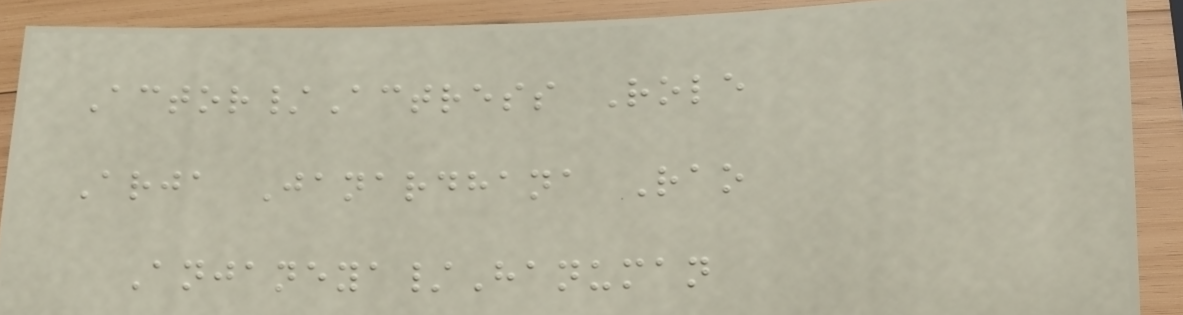Actor/Actress Role
Arja Janardhana Rao
Anjaneya/Hanuman
